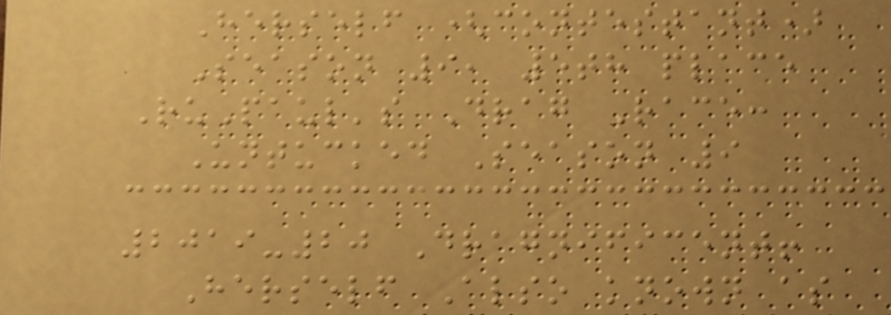Herself (contestant)
Season 9, 5th place
RuPaul's Drag Race:
Untucked Season 9
2019-20 Dragnificent!
Herself Also known as
